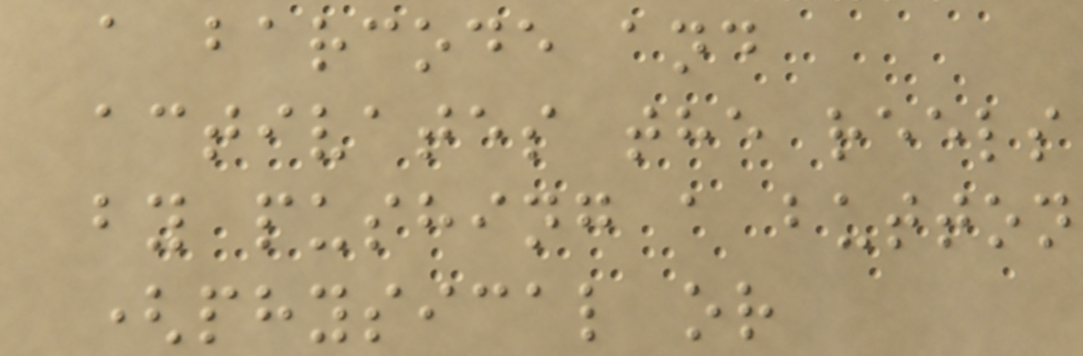a barcode and
activates the reels
by pushing a button
(physical or
